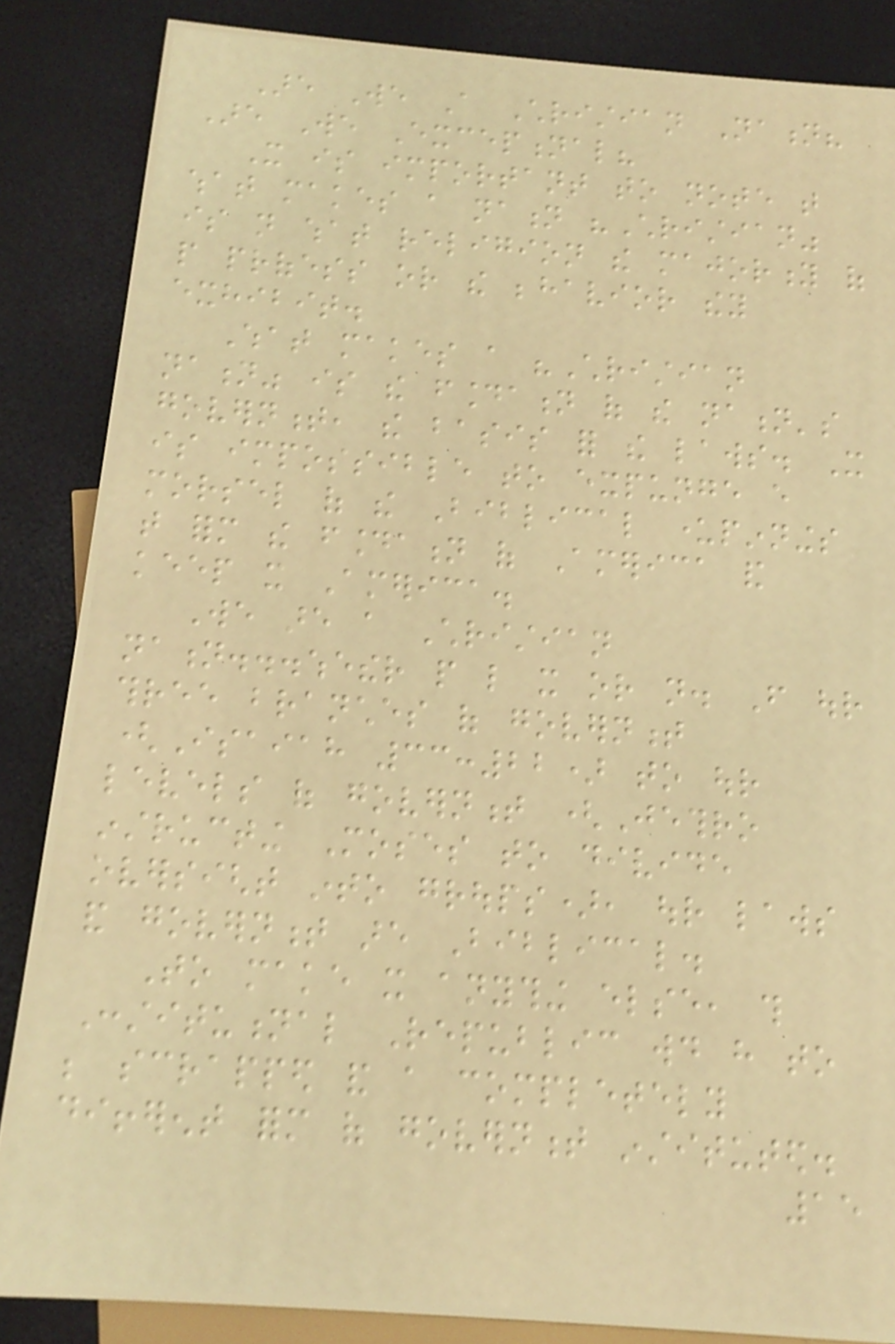Are We A Christian Nation?
Are We Exceptional?
It is important to note that
what makes a nation "Christian"
is not what religion the majority of
people profess or the behavior they
exhibit.
What makes a "Christian
nation" is the foundation of the nation's
government, the basis for the laws. It
is impossible to expunge every
morsel of the Biblical underpinnings
that form the foundation of America and
keep it America.
We are a Christian
nation...whether people like it or not. From our
three branches of government
(Isaiah 33:22) to our
levels of government (Jethro
instructing Moses to divide
oversight into groups), our laws
and government are Biblical.
To make it anything else, this
Constitutional Republic would have to
be scrapped and a completely
different form of government instituted.
15
